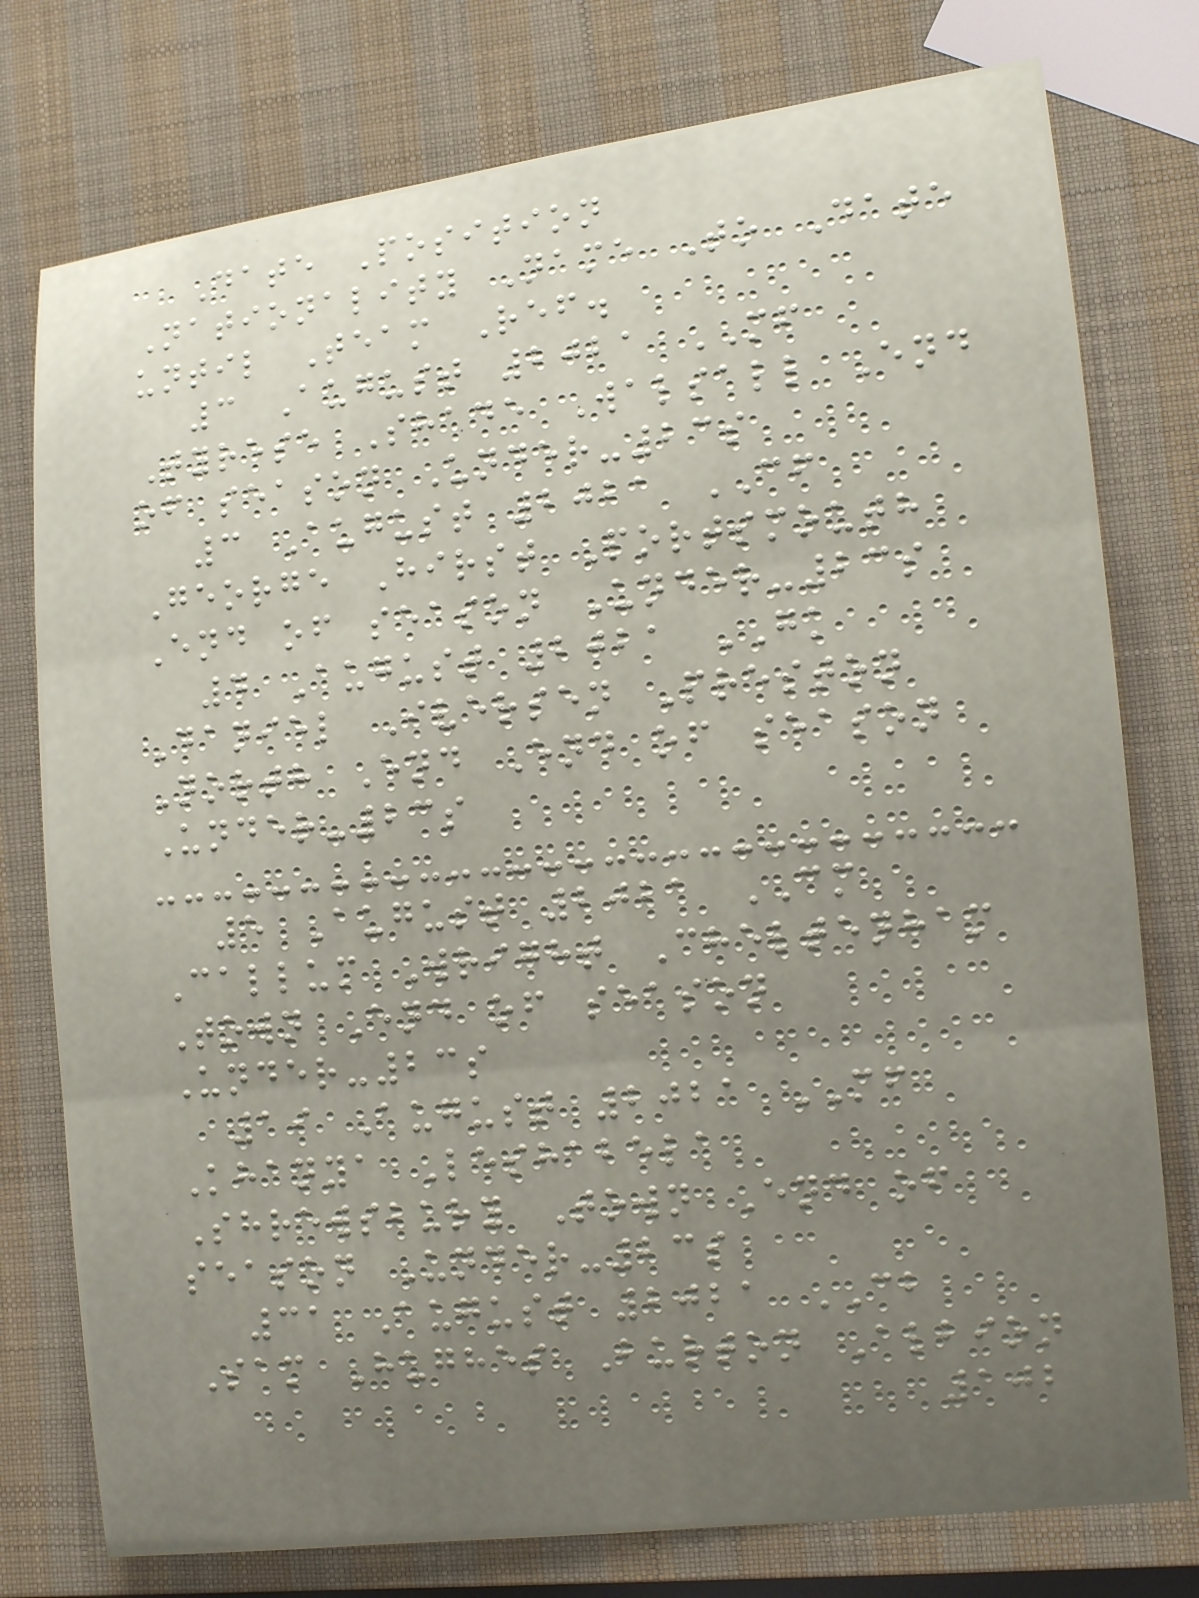Date Position
Nationality Name To Date
until Team Ref.
3 August 2021 MF
Tyrese Shade Walsall End
of season Under-23s
3 August 2021 CF
George Hirst Portsmouth
End of season Under-23s
4 August 2021 GK
Daniel Iversen Preston
North End End of season
Under-23s
5 August 2021 CM
Callum Wright Cheltenham
Town End of season
Under-23s
19 August 2021 MF
Khanya Leshabela
Shrewsbury Town End of
season Under-23s
31 August 2021 CB
Sam Hughes Burton Albion
102
